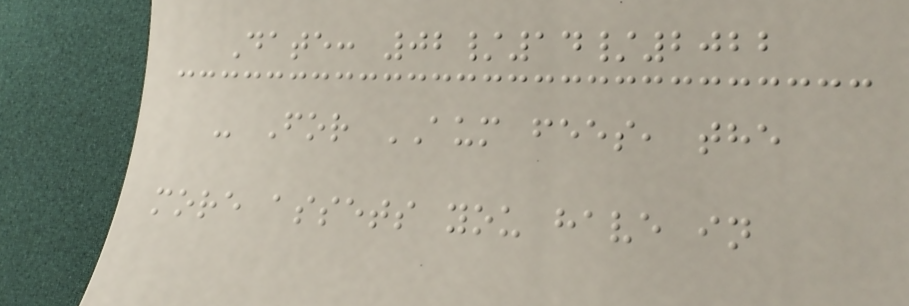Date: 02/14/2022
- For AUM fees, the
more assets you have in
